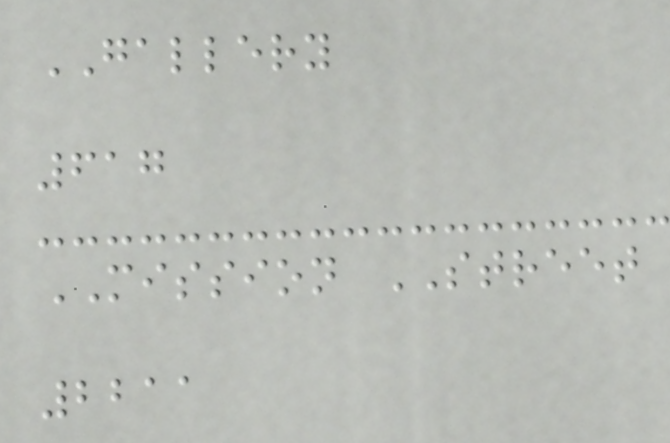GALLERY
617
MISSION STREET
2211
